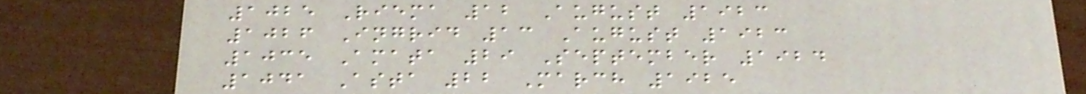1025 Riema 12 August 1923
1026 Ingrid 13 August 1923
1035 Amata 29 September 1924
1041 Asta 22 March 1925
